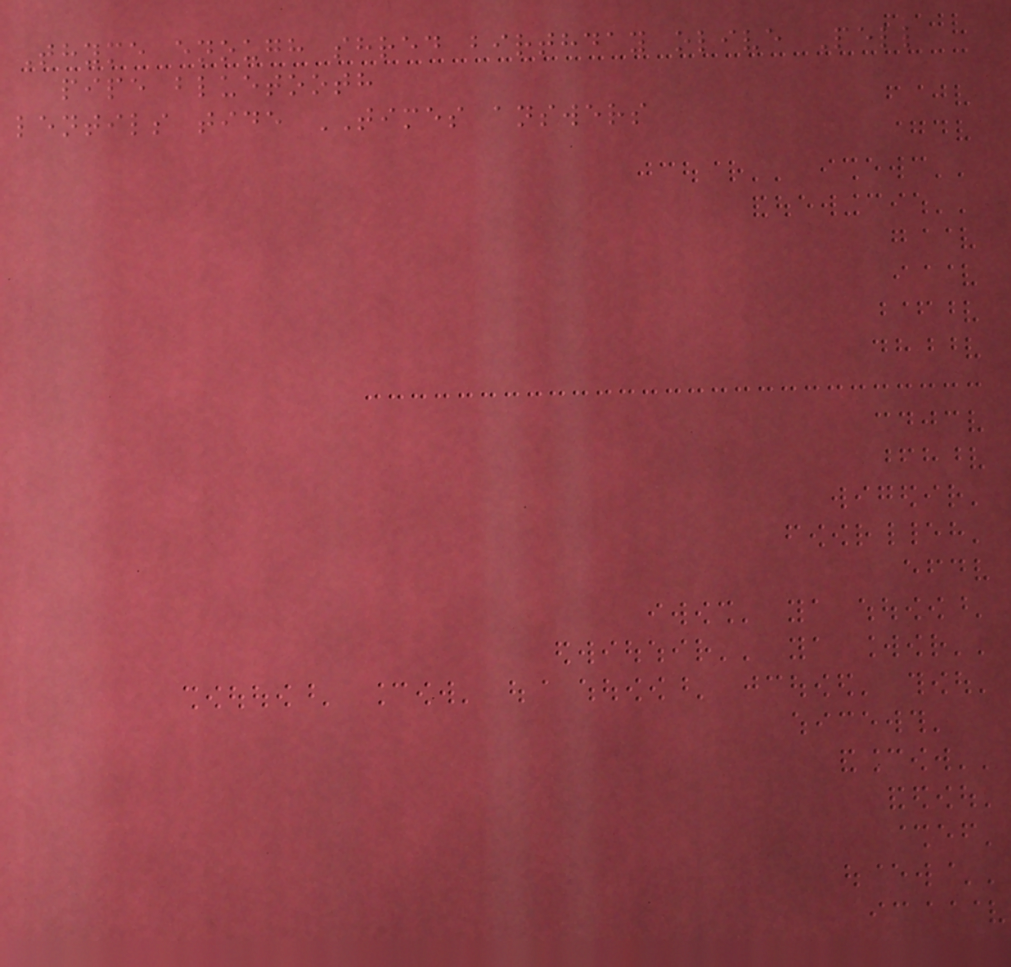Thyme enough shred birthday olive Pell
pipe bluetooth
lentils tide TIMES answers
